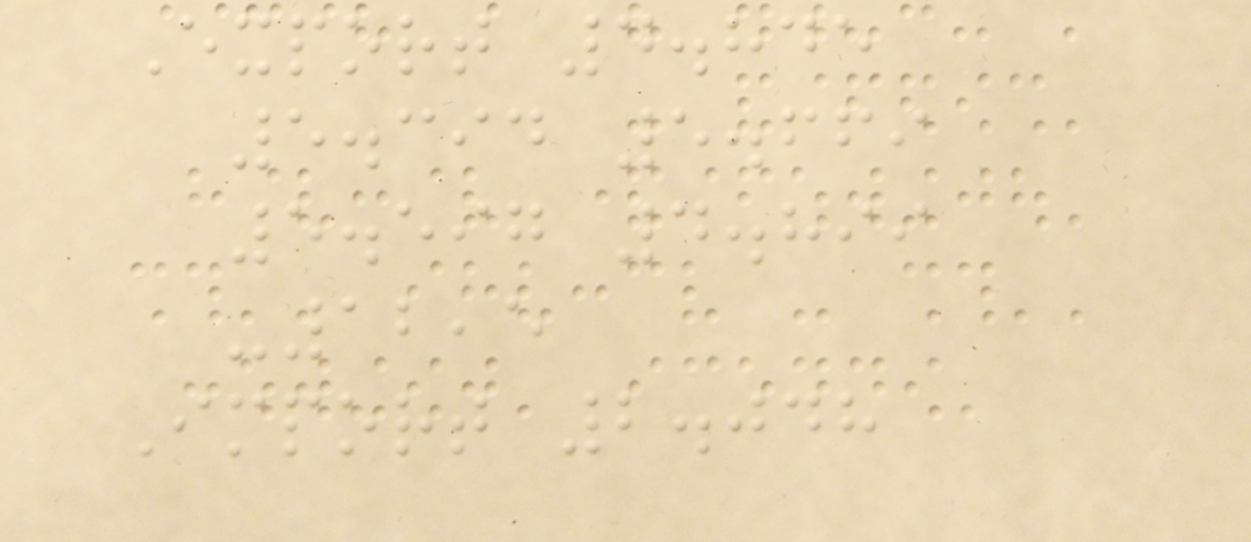Export 4.845
5.394 5.669
5.597 4.899
-12,5
Import 2.048
